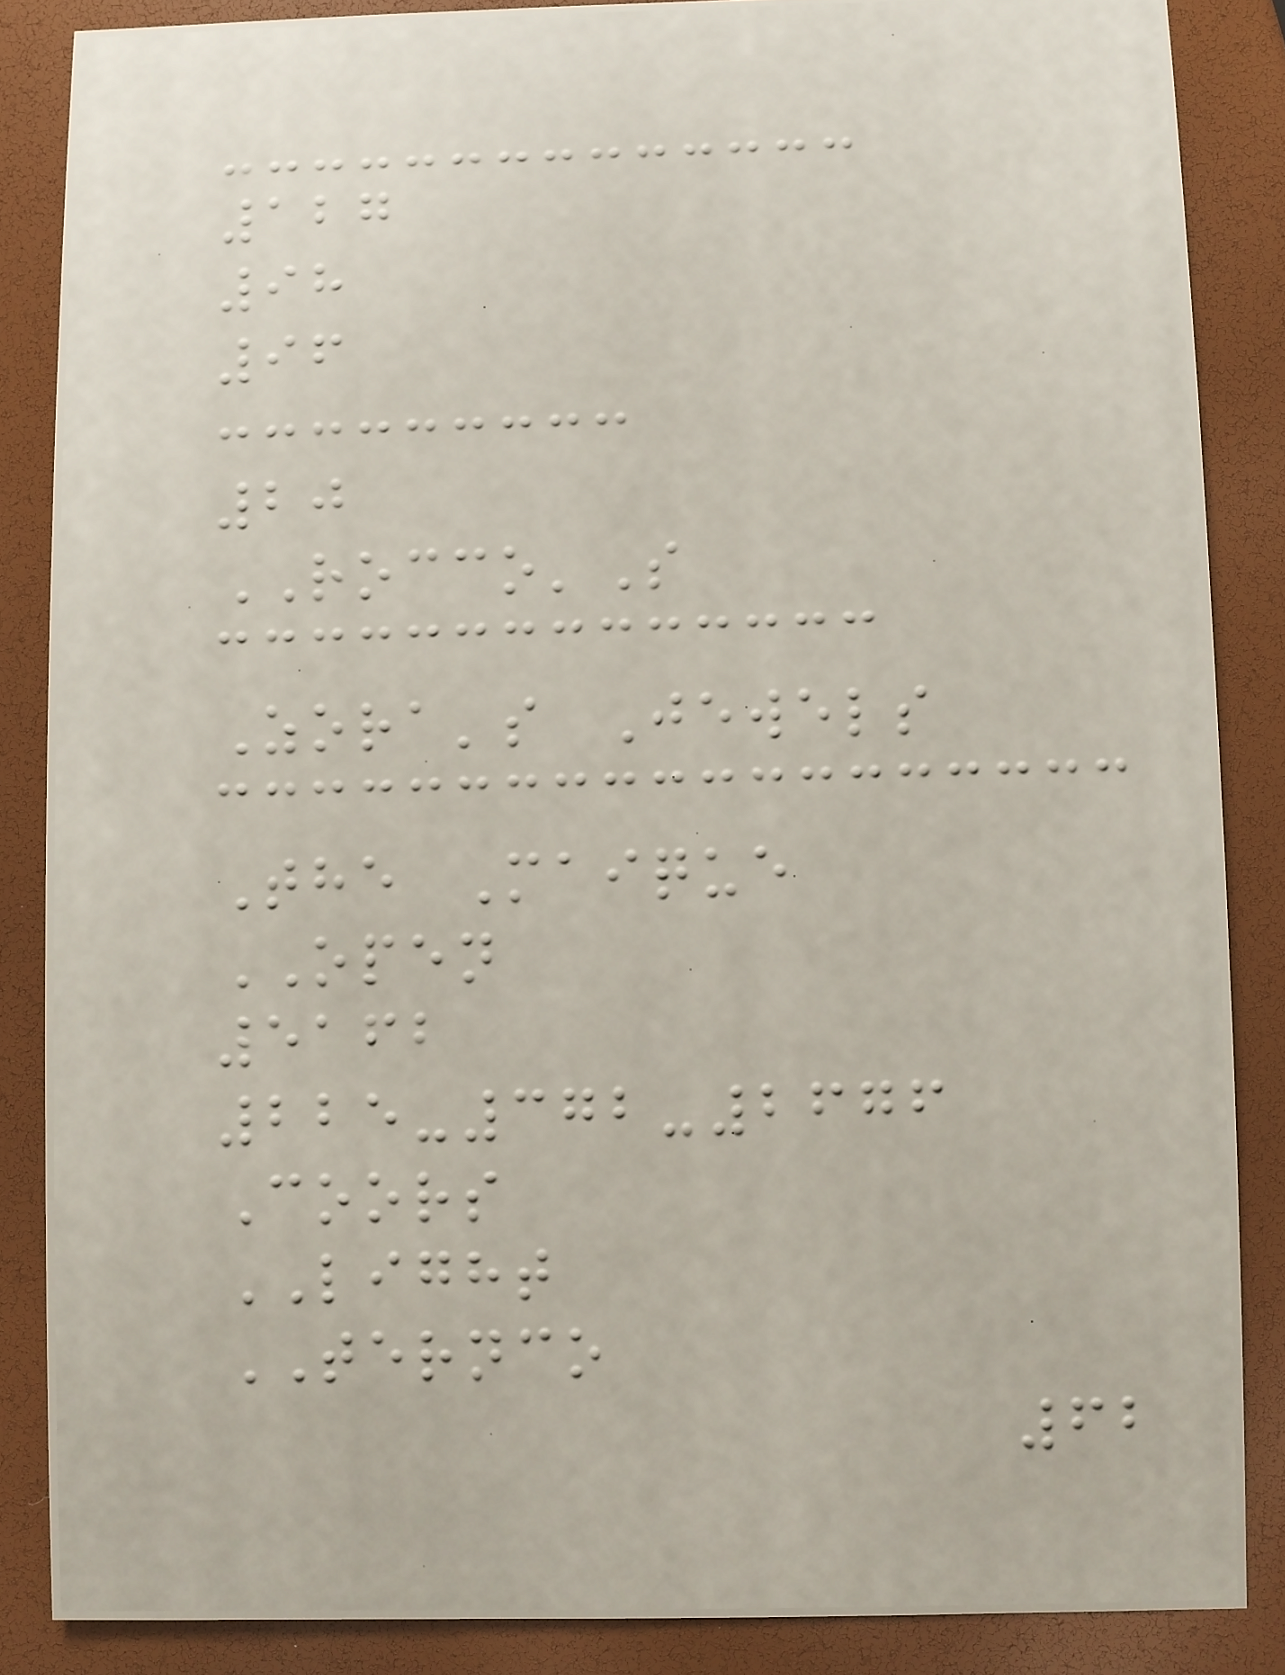127
98
96
20
ROCCO'S
Zora's Jewels
The Maique
OPEN
5162
225-372-2676
Coors
LIGHT
TERNCO
62
